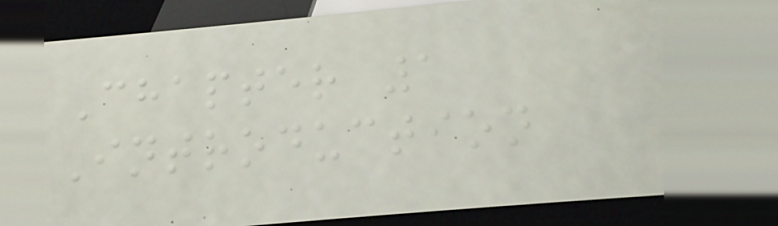Chapter 1
Introduction
